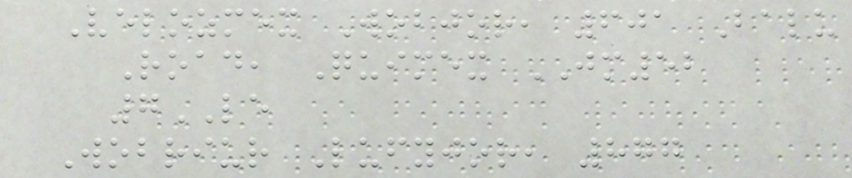Velozmex Wobjor, 601 Balu
Road, Quimex JM52
7LE
Wobriur Lufyjor, 877
